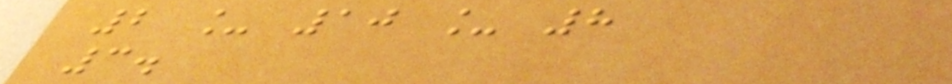2 _ 10 _ 8
3.
